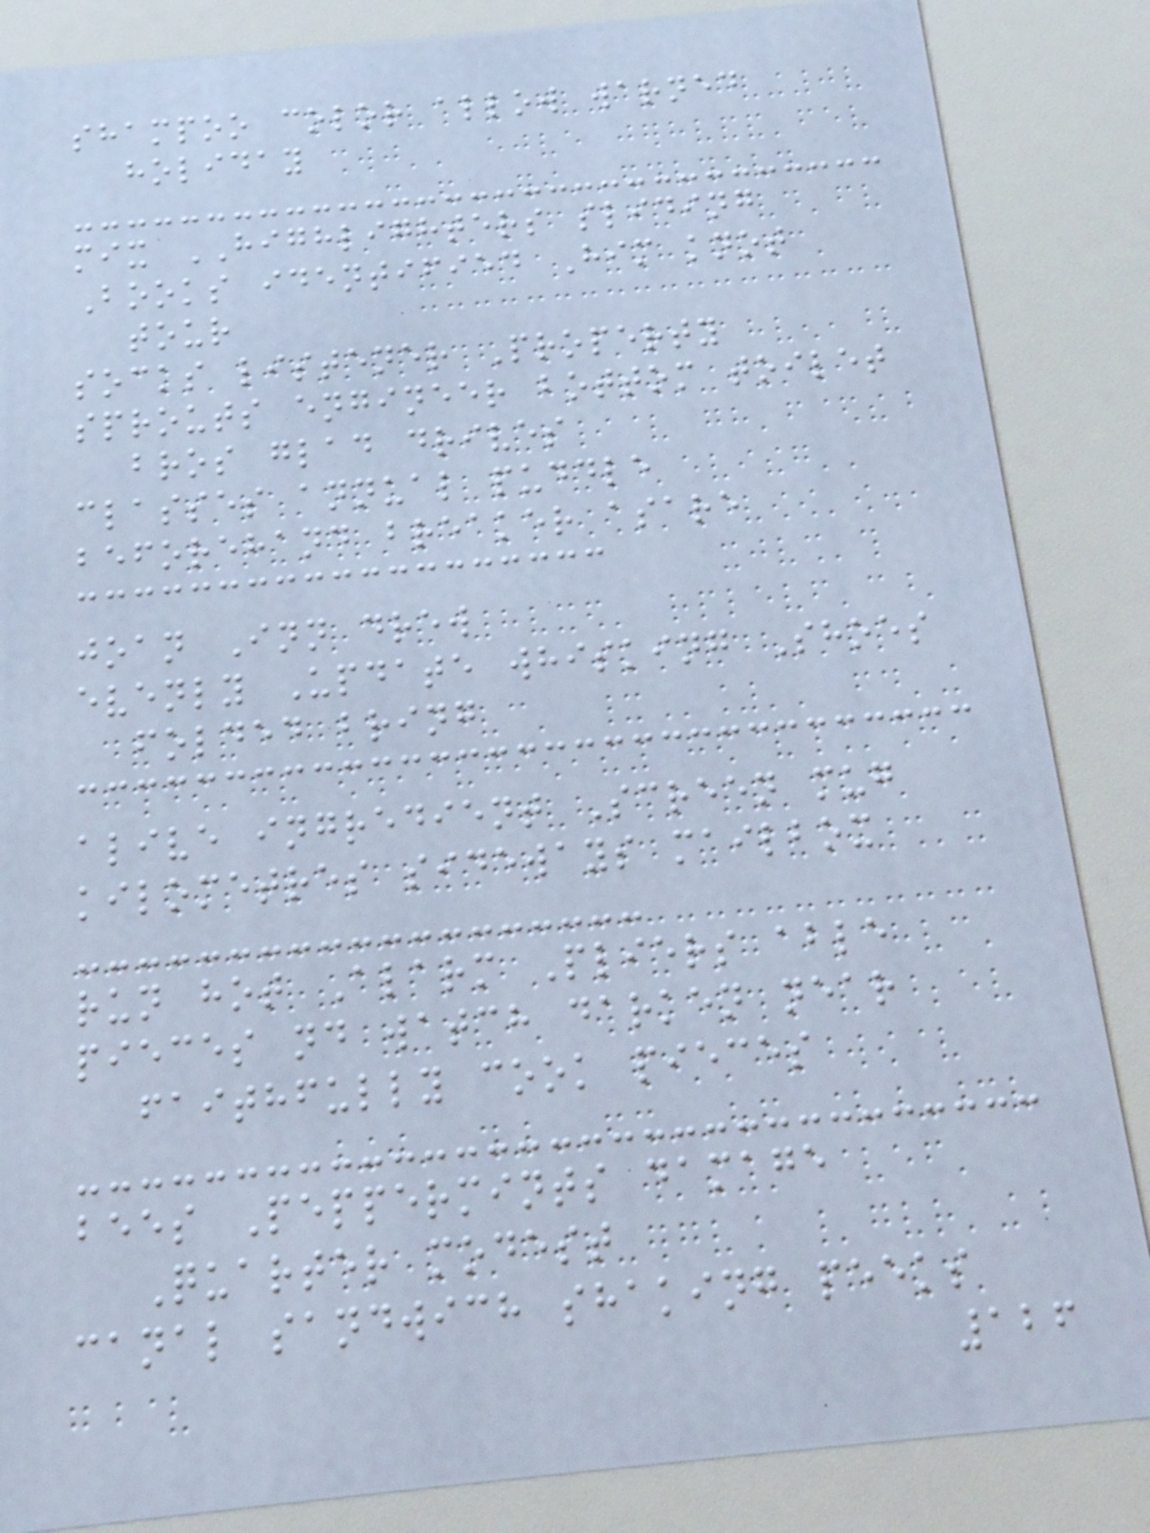shampoo color allow warned
holiday
mix HIGHLIGHTERS sliding
Books identified Him knot
tour
socks listener Property
sprouts engineer bottom toilet
bros glad drives
classes annual puddle
beforehand breaker asare
joan Inn drew
evenly Update whisking Shoes
folded bring
alive ingredient Screen mug
kilometres sideways mailbox
run hot Alarm Pliers able
pieces nd watch darken near
faithfully cook pieces
bees Peppermints damage
Quarter modest
canal sandwich shaking peeks
126
